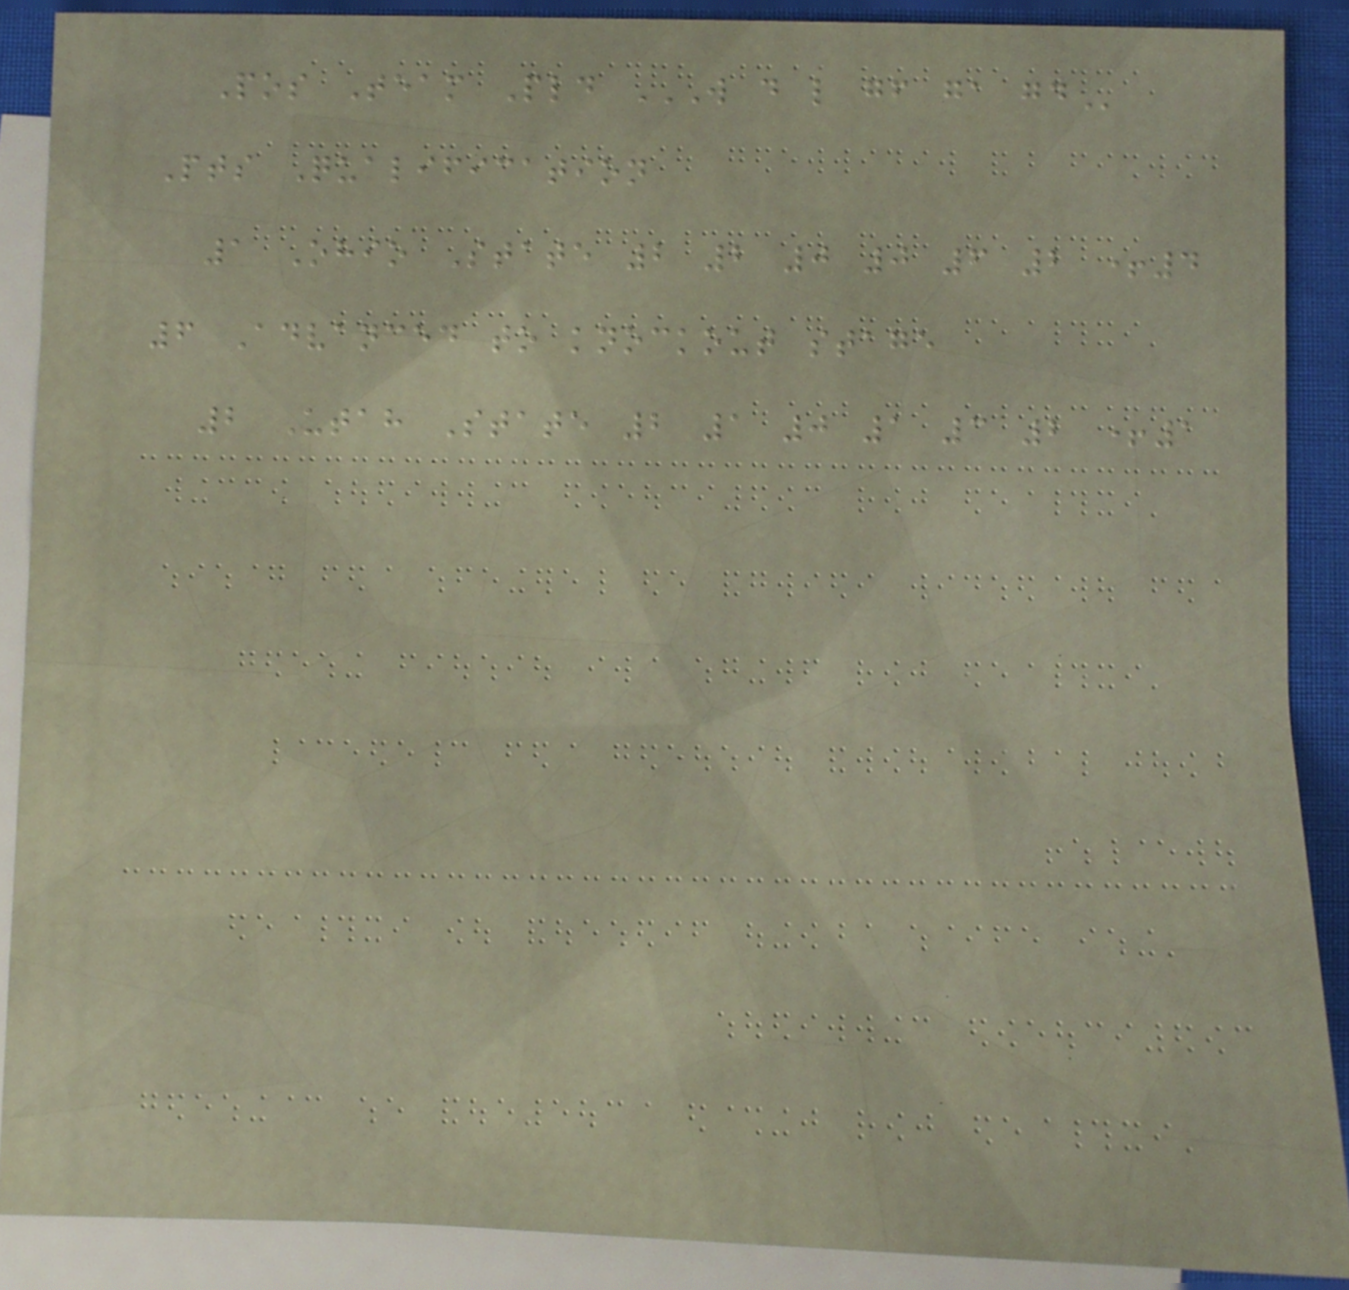Pos Team Pld W D L GF GA GD
Pts Qualification
1 Ohio State 2 2 0 0 6 2 +4
6 Advanced to knockout stage
2 Utah State 2 1 0 1 3 2 +1
